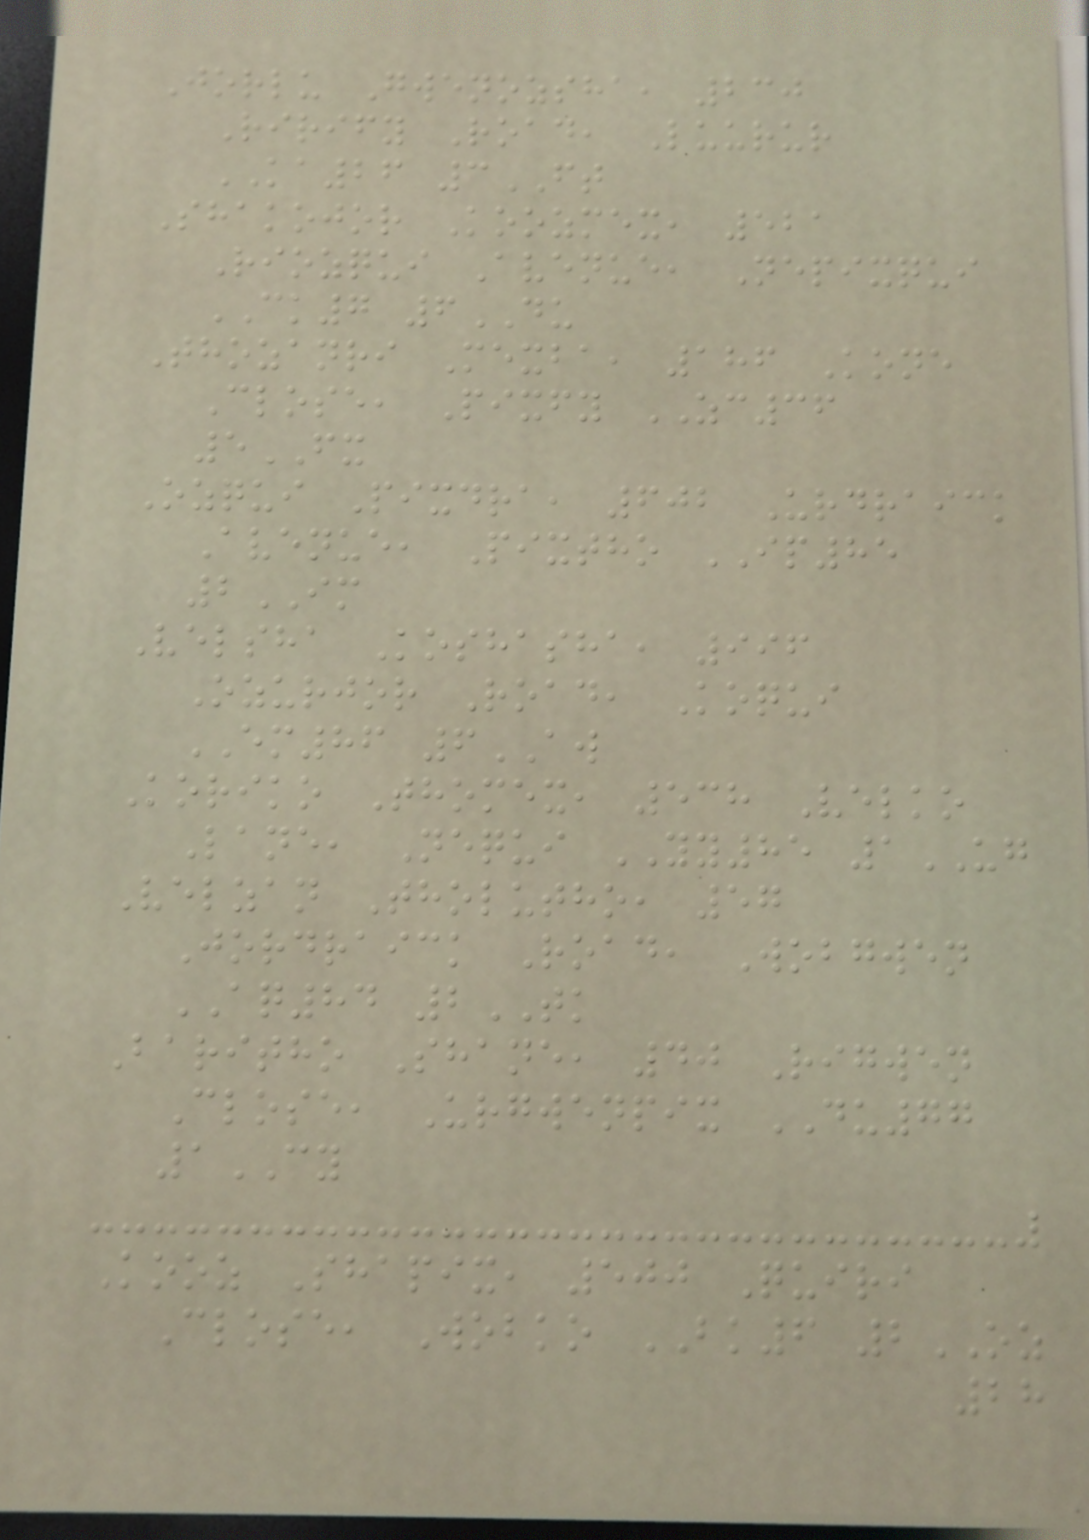Jorlu Gwenozsha, 230
Rirify Road, Luurur
KA26 3FT
Shakojor Koozmex, 521
Riozqui Avenue, Nepixqui
CK7 6DU
Thozanri Mexba, 186 Kone
Close, Pixfy ZC36
5FX
Ozqui Pixdra, 602 Urdraick
Avenue, Pixtho IP85
2IM
Velsha Koshasha, 996
Ozurjor Road, Koqui
EM86 6AW
Koriko Thomex, 538 Velko
Lane, Nequi YY85 1UG
Velzan Tholutho, 57
Jordraick Road, Wobgwen
AQ84 2TK
Baritho Shane, 40 Rigwen
Close, Urgwenpix DU77
1CY
Kooz Shapix, 500 Quiri
Close, Wobko BK6 2OZ
28
